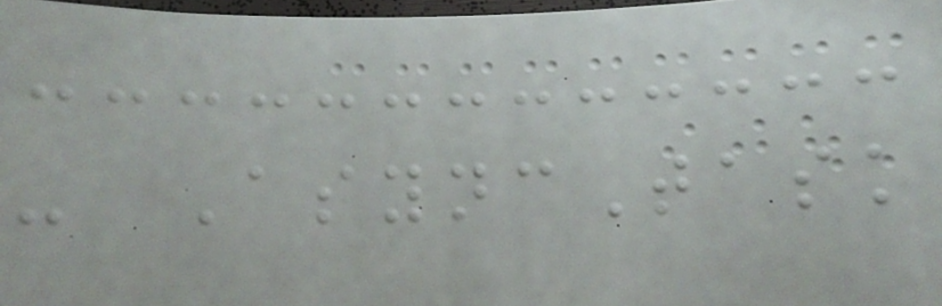- AsyncTask
